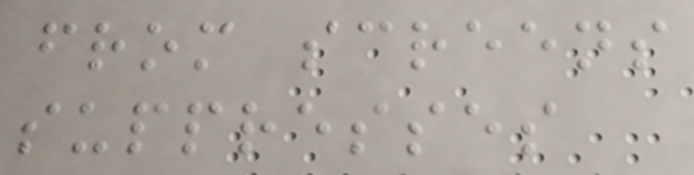from screens
suppresses
